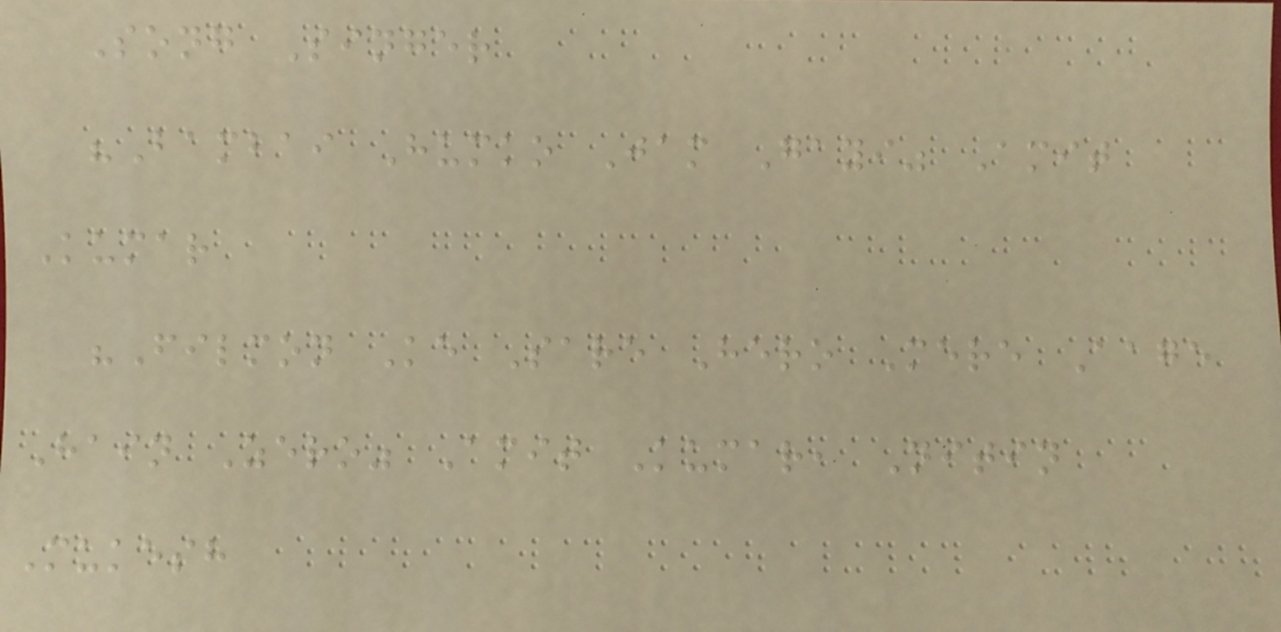Song Singer
"Bambai Humko Jam Gayi" Amit
Kumar
"Filmon Ke Sare Hero Mere Aage
Hain Zero" Amit Kumar, Nitin
Mukesh
